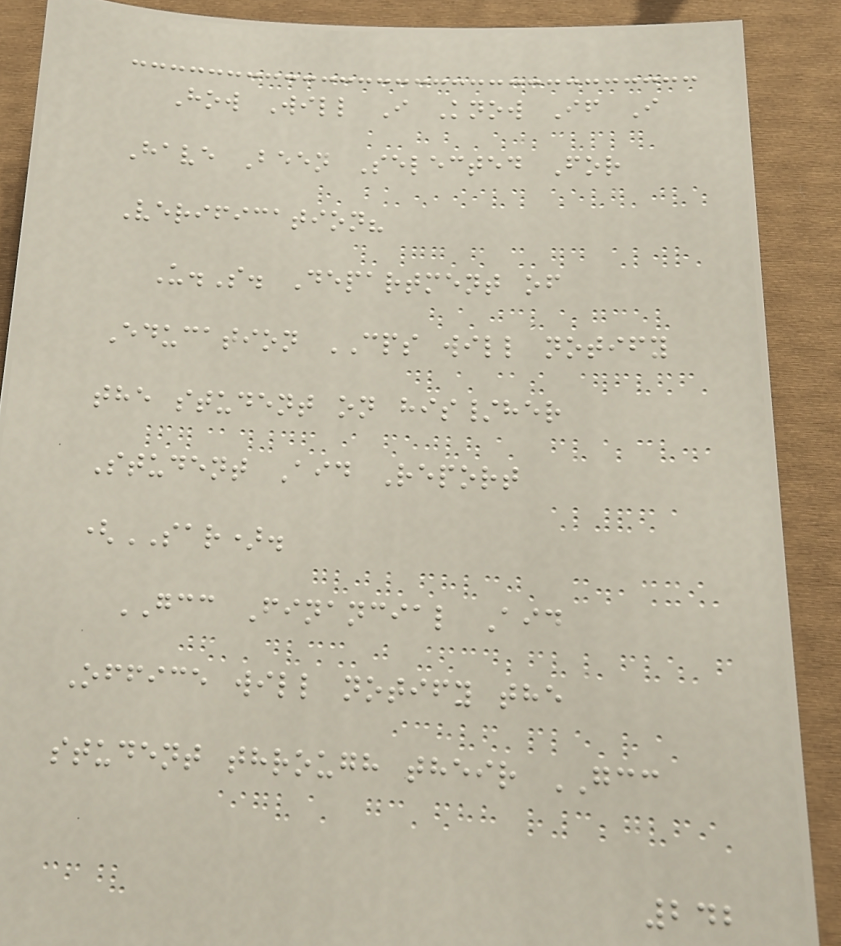How Will I Know If I
Have Been Selected For
Verification?
U.S. Department of
Education CPS will notify
the student on his/her
Student Aid Report
(SAR).
GCC Financial Aid
Office will notify the
student through their GCC
242
